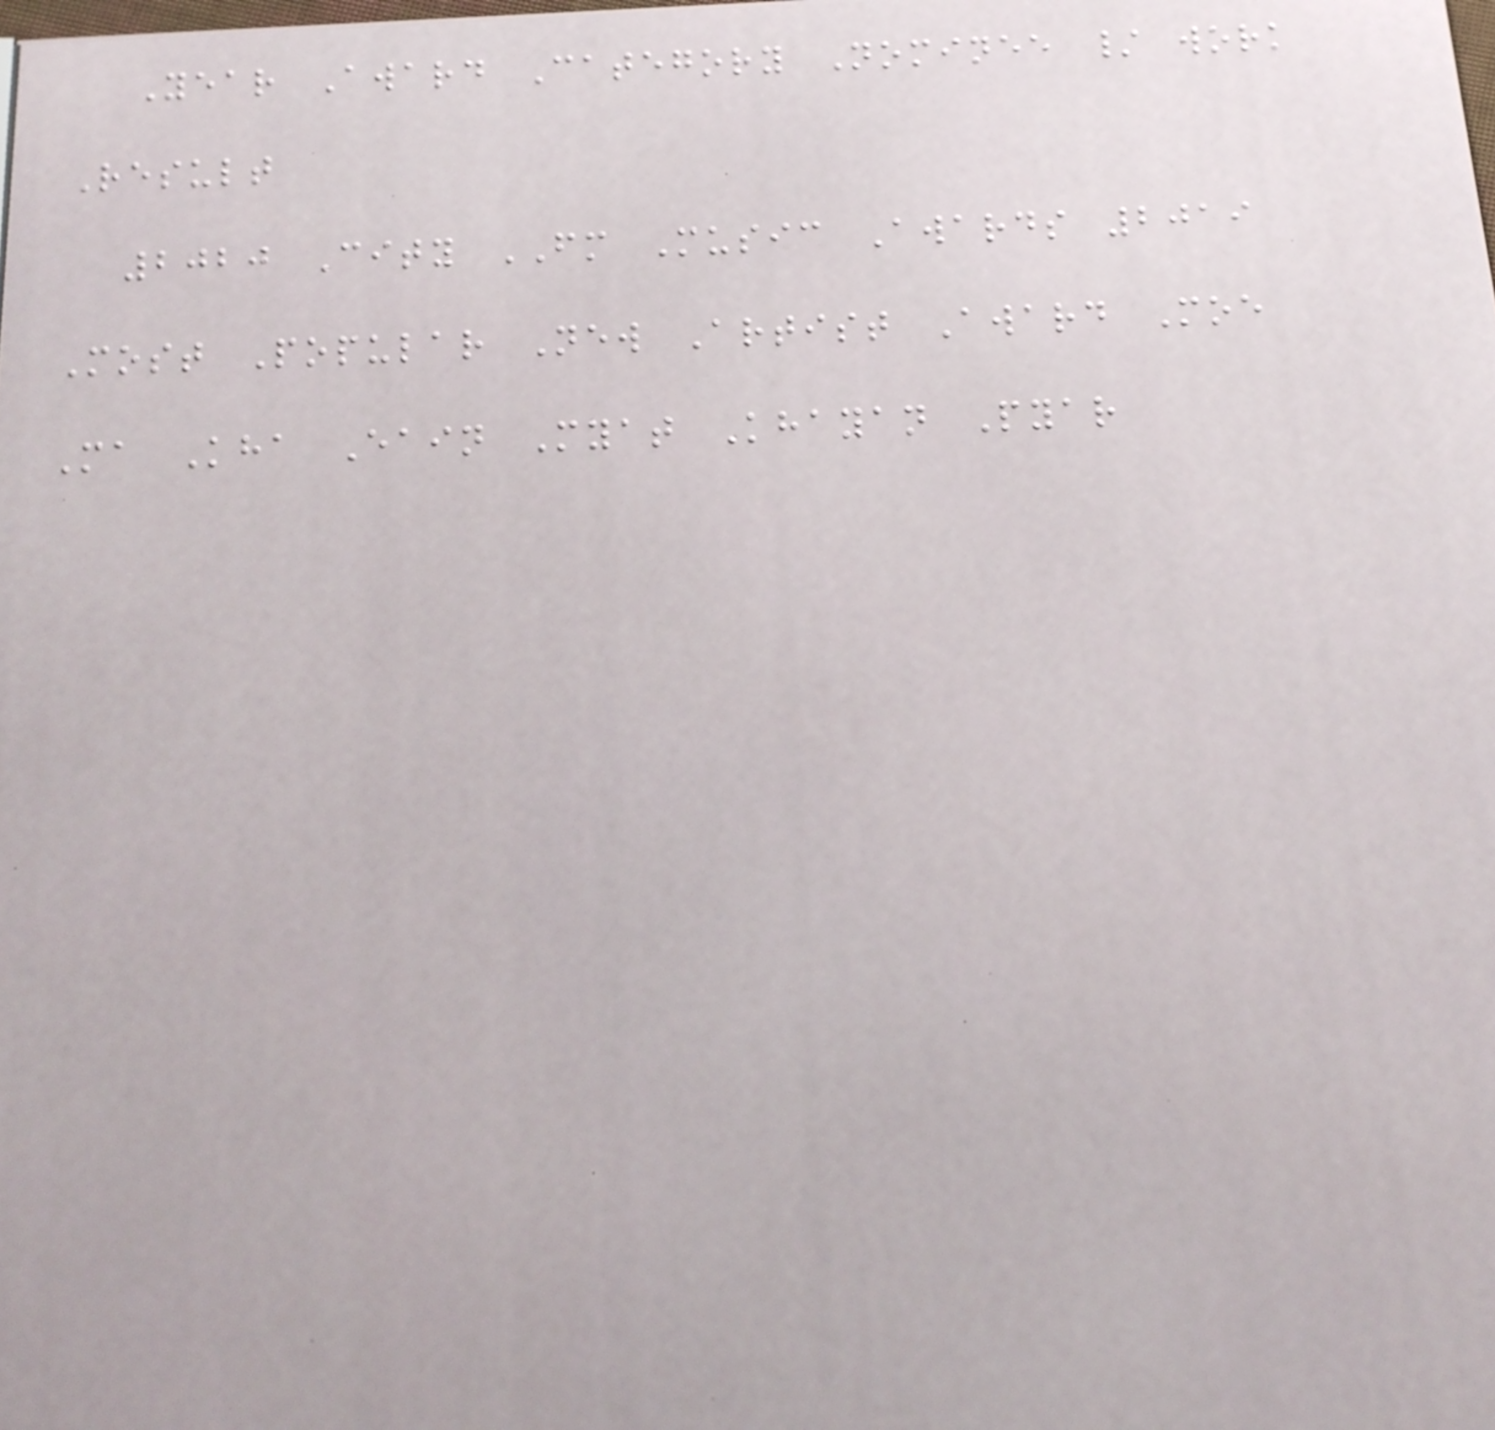Year Award Category Nominee / work
Result
2020 City FM Music Awards 2019
Most Popular New Artist Award Moe
Ma Kha Eain Myat Khayan Pyar
